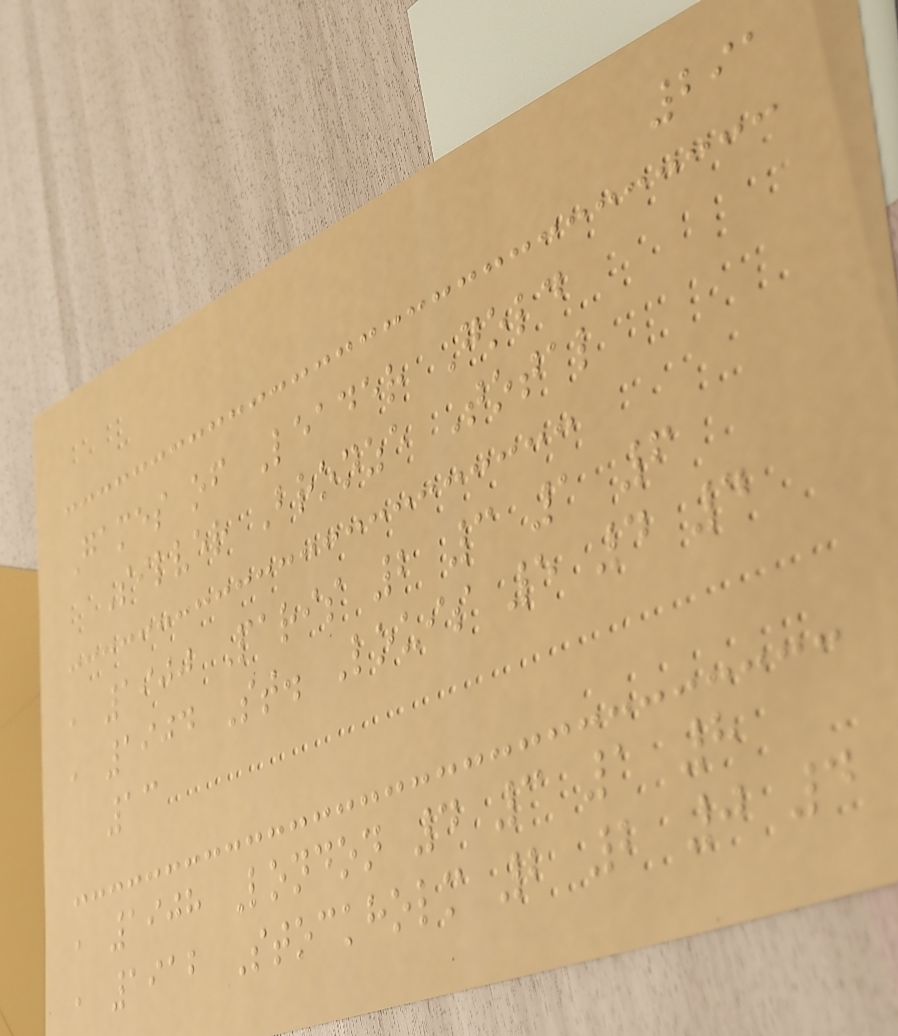291
Games of Leader Gold
Silver Bronze Total
, 1900 Paris 2 3 1 6
, 1904 St. Louis 5 4 4
13
, 1908 London 4 3 1 8
, 1912 Stockholm 2 2 0 4
